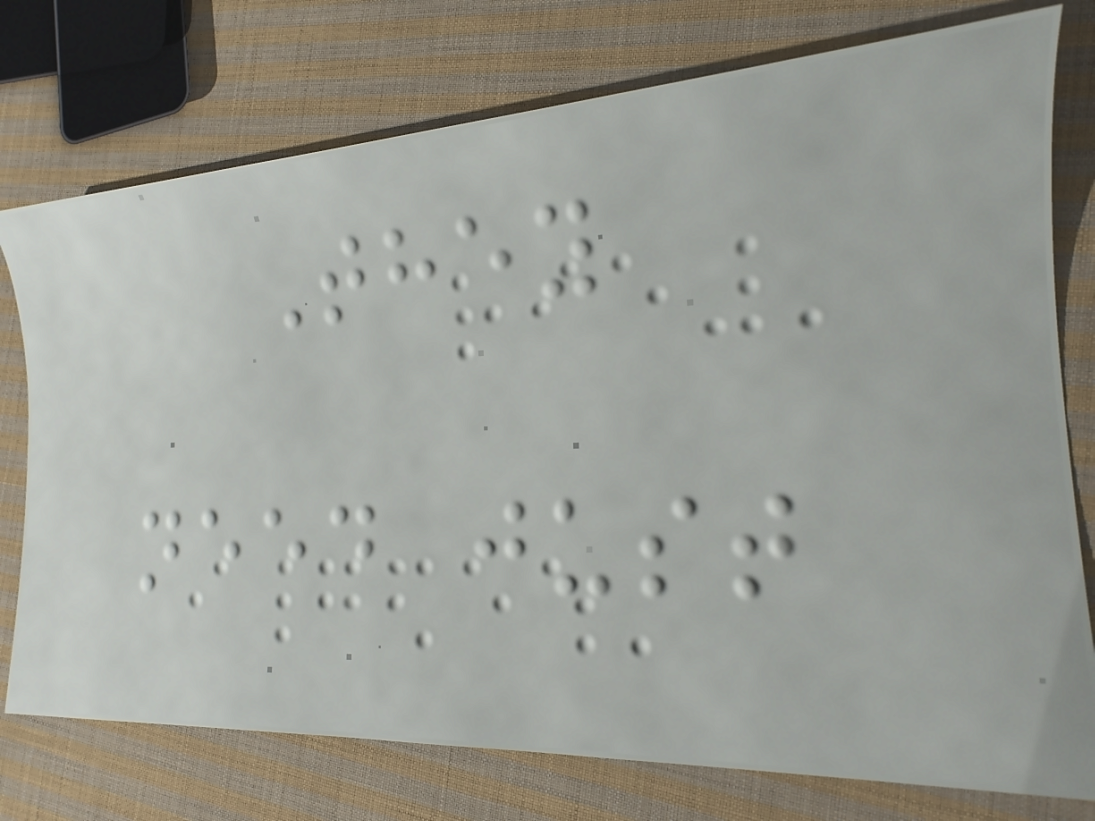They
need just
